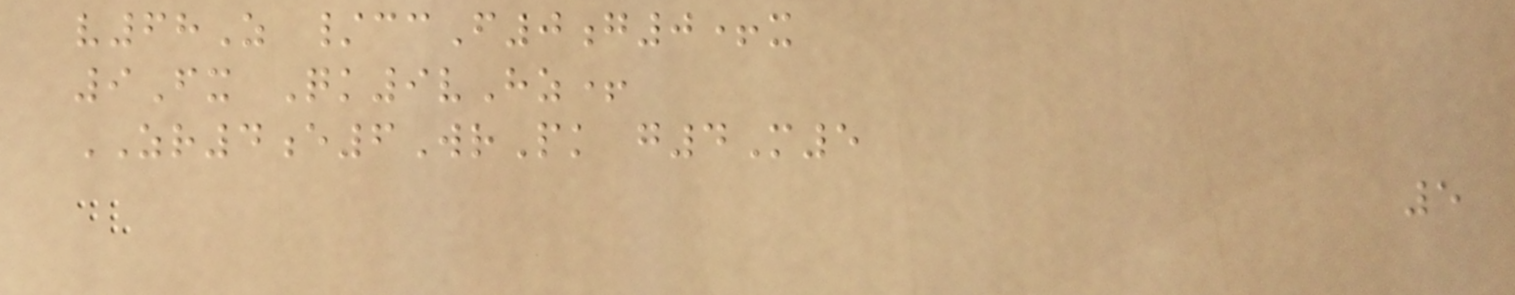v68Z /ccF0g0+x
9Fx Qk9vHz+
ZR4e6WrPk g4M5
5
